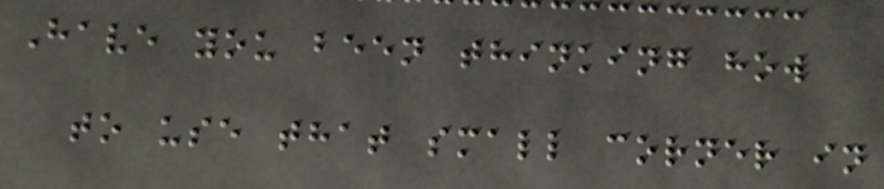Have you been thinking how
to use that small corner in
